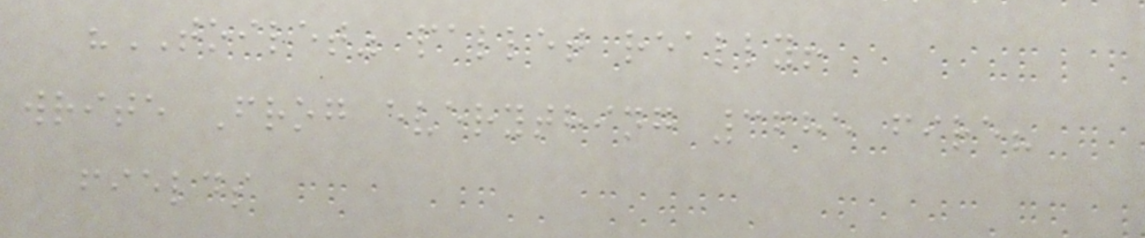"TOILET" pallet really!
write Frog everything 3685 fire?
fields
